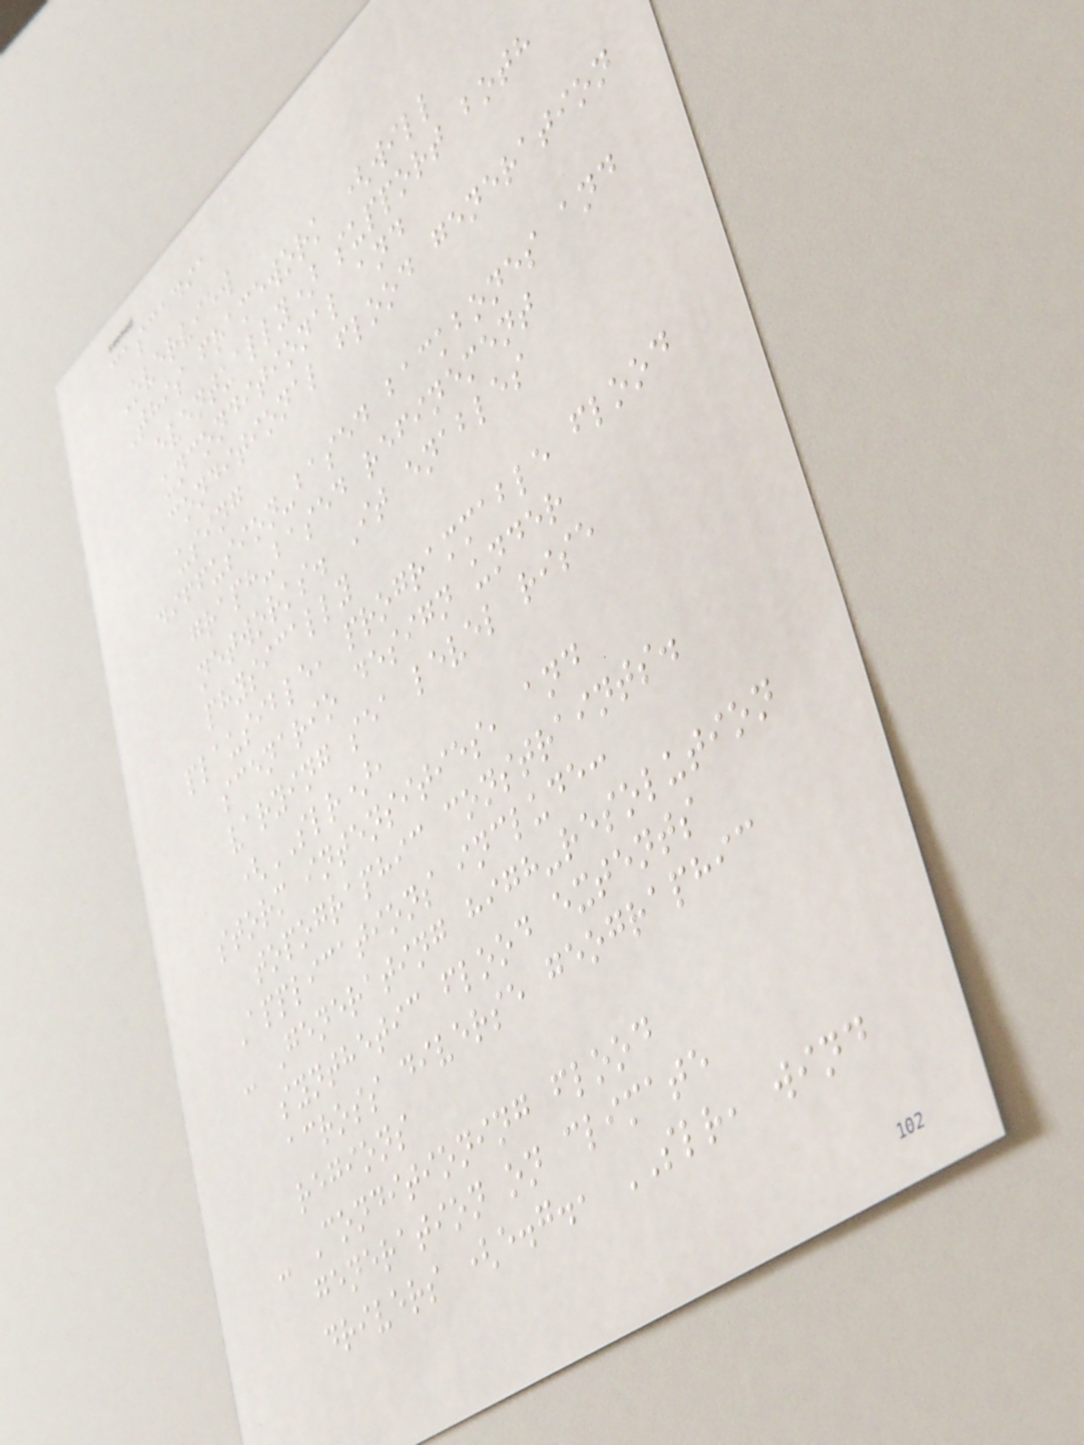cascadia
Overview
This framework (will
eventually) support both
unconditional and
conditional flood generation
using
diffusion-based backbones and
graph-based refinement
networks. It enables
physically
plausible, programmable flood
scenario design under
varying sea level rise
(SLR),
storm intensities, and
topographic constraints.
Applications include:
- Generating high-resolution
synthetic flood extents
across diverse geographic
regions
- Conditioning flood
generation on climate
drivers (e.g., SLR, wind
